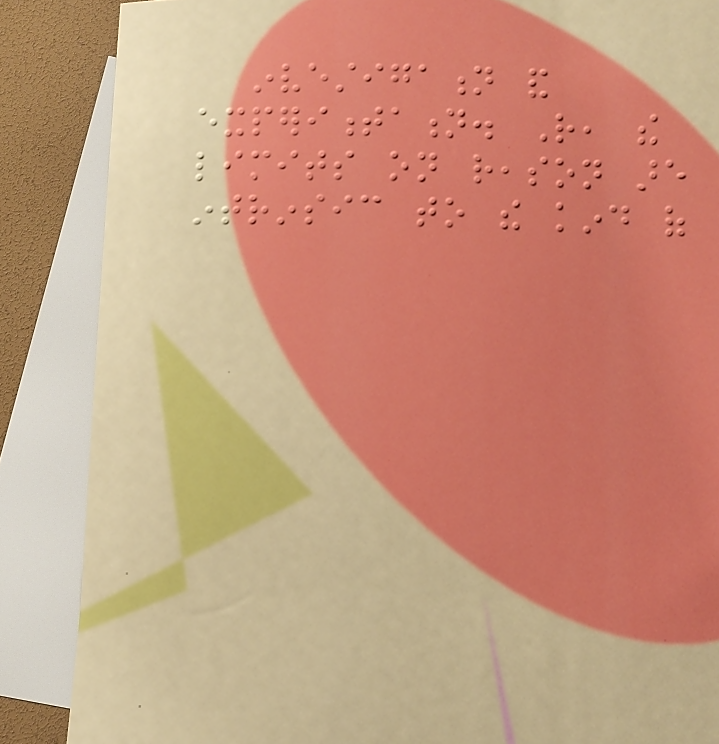investigation and
experimentation. Rather, the
limits on reason are
intrinsic to the kind of
